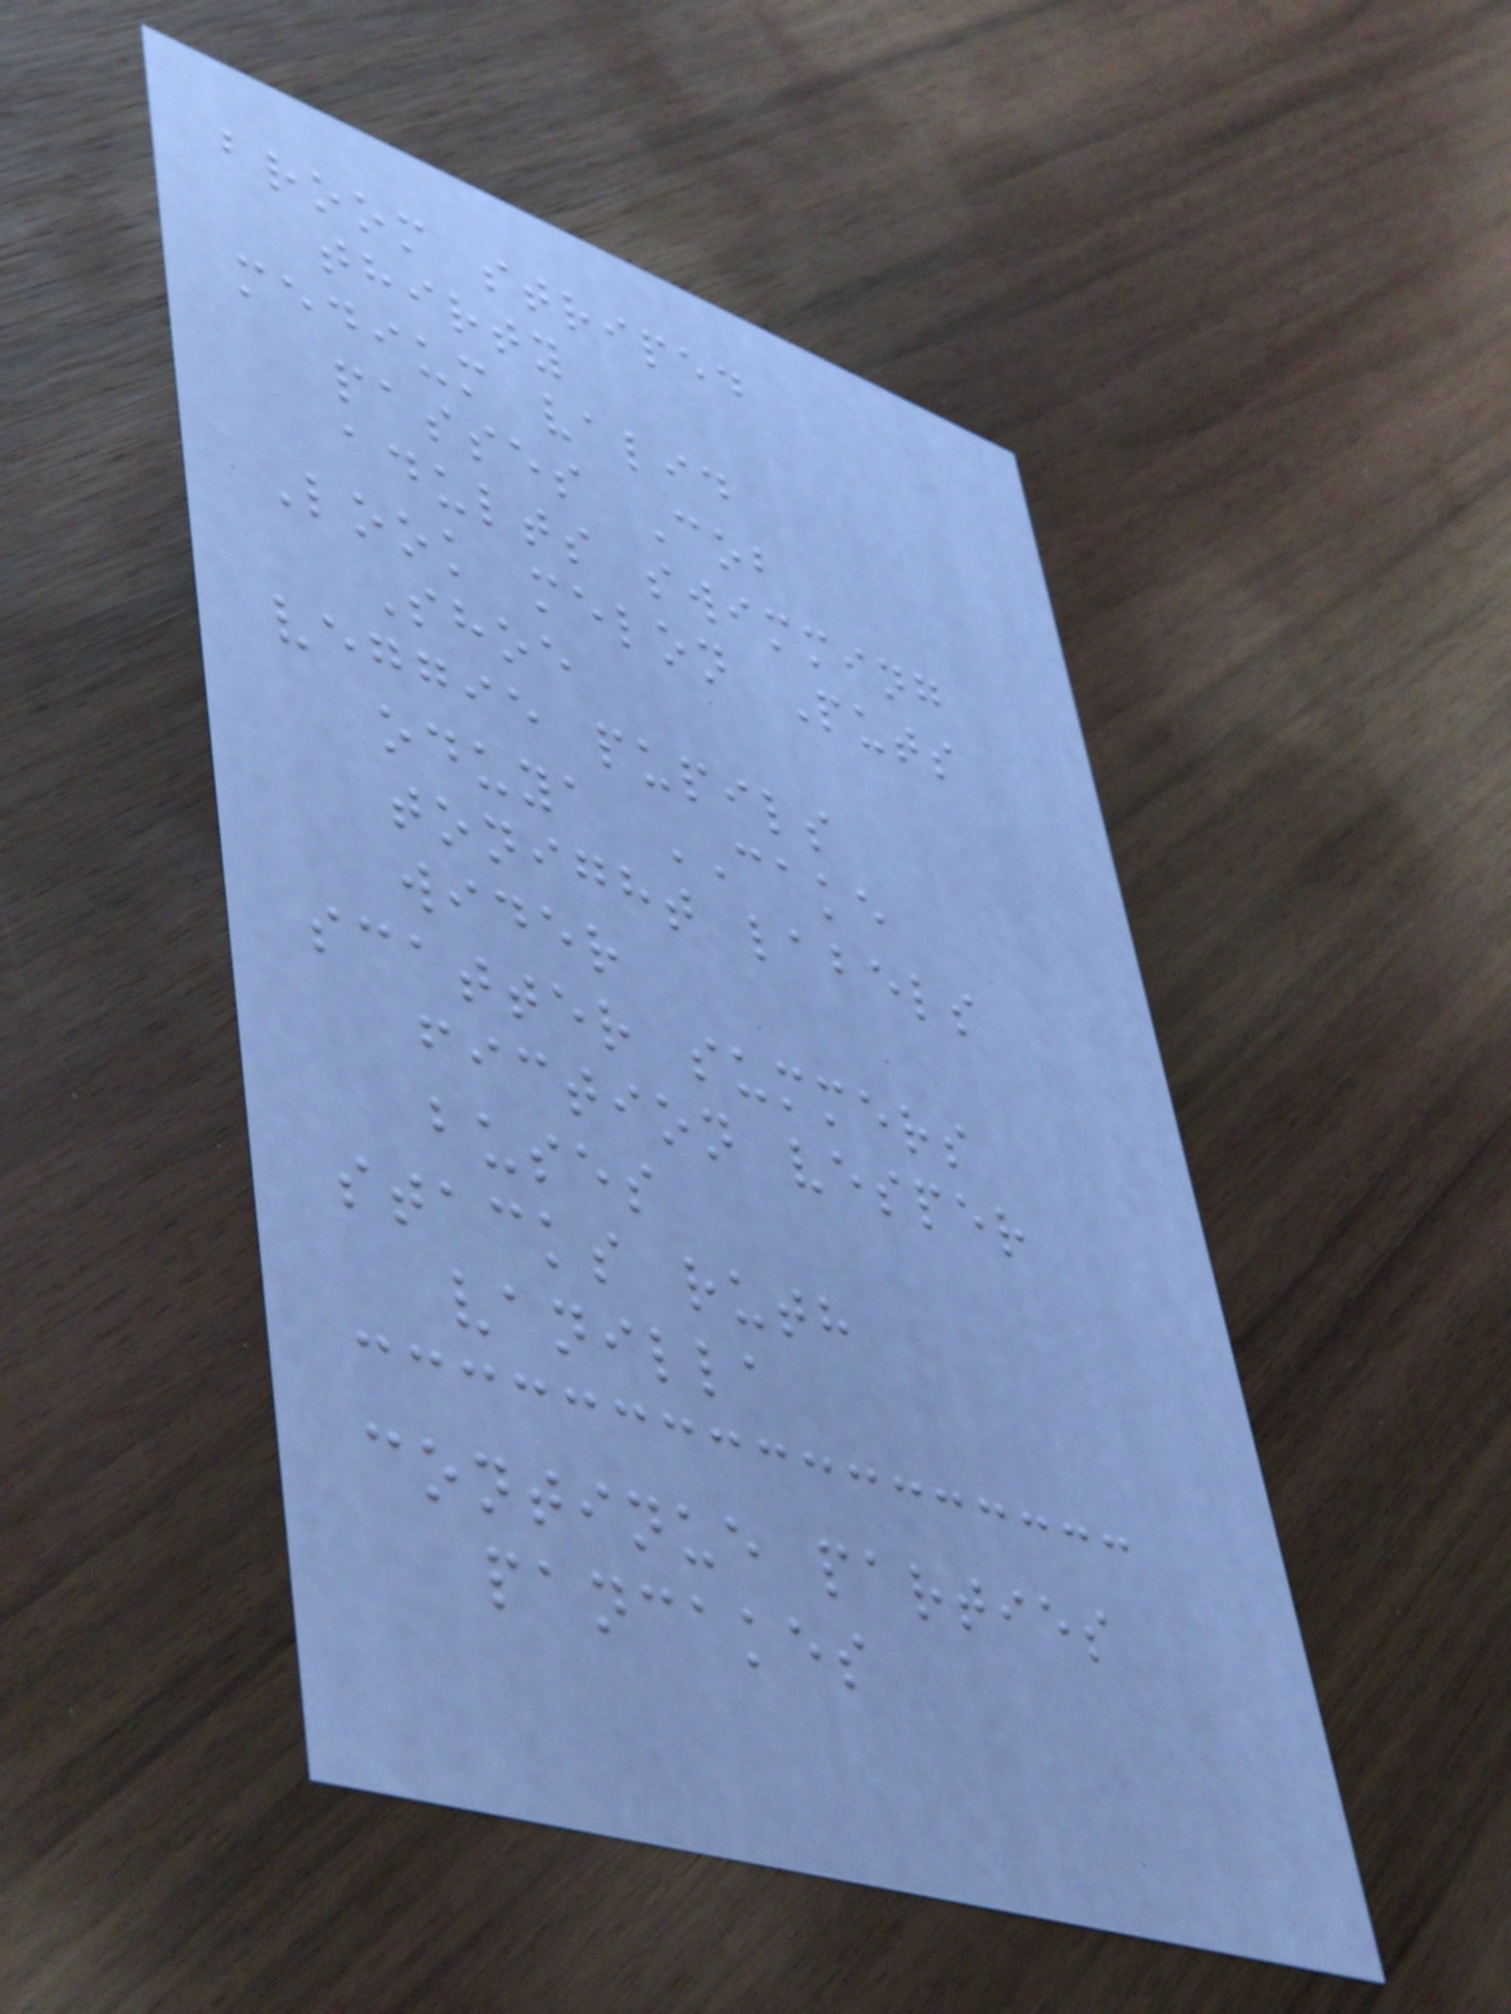broom striped
thirty
medium valid
passes Cob
adults swimming
Look melon Puts
Shoe
veggie pupils
oduya CAKE
tonight labels
wider
scatter summers
fiction vesper
buses
stacks ruth
vanilla
continue parties
pancakes
